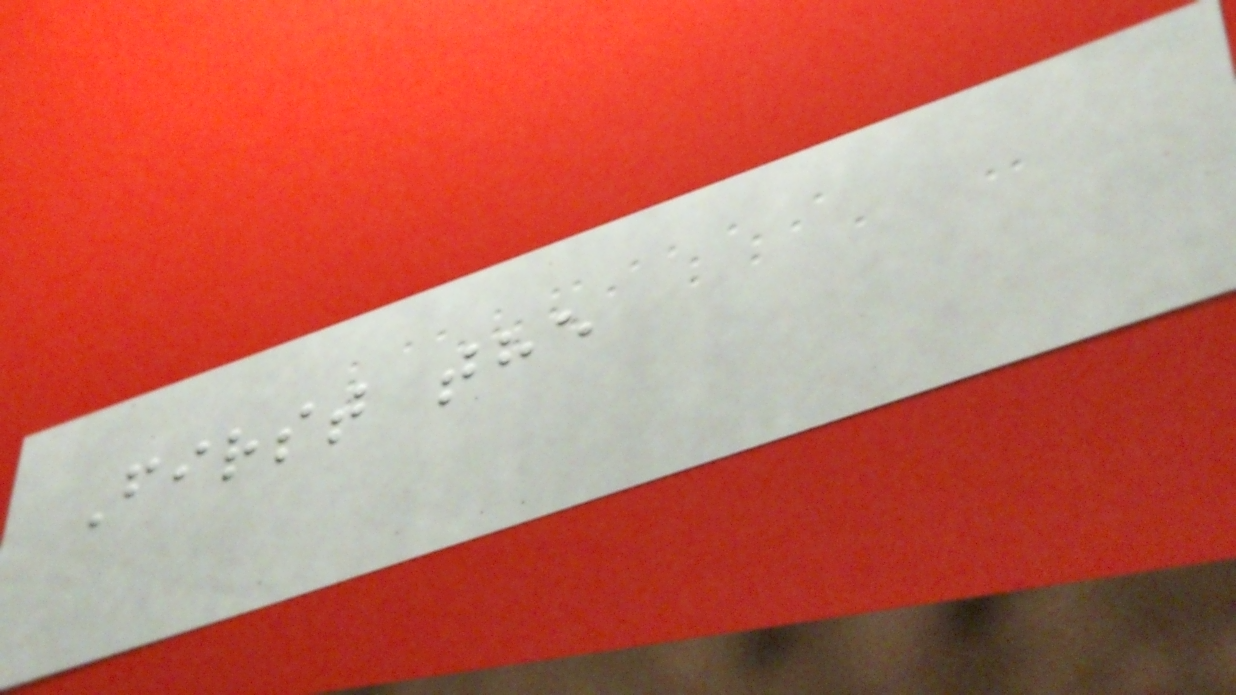First the
